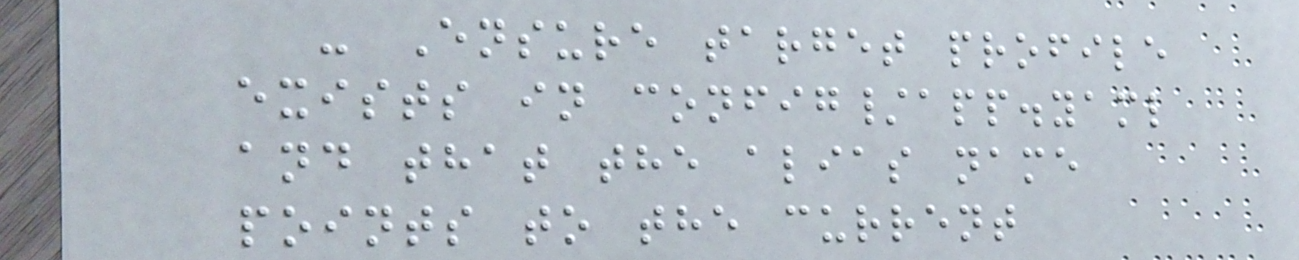- Ensure target profile
exists in config/app.yaml
and that the alias name
points to the current
